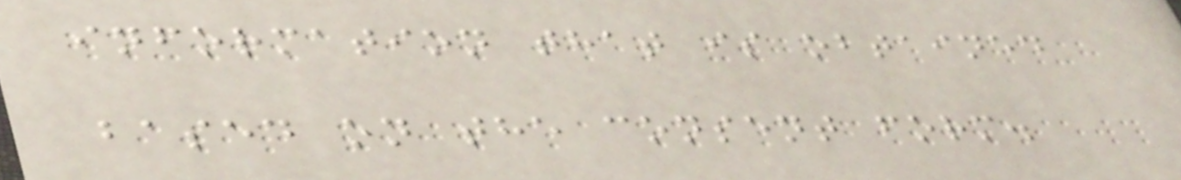information that is obtained
based on the consent form.
